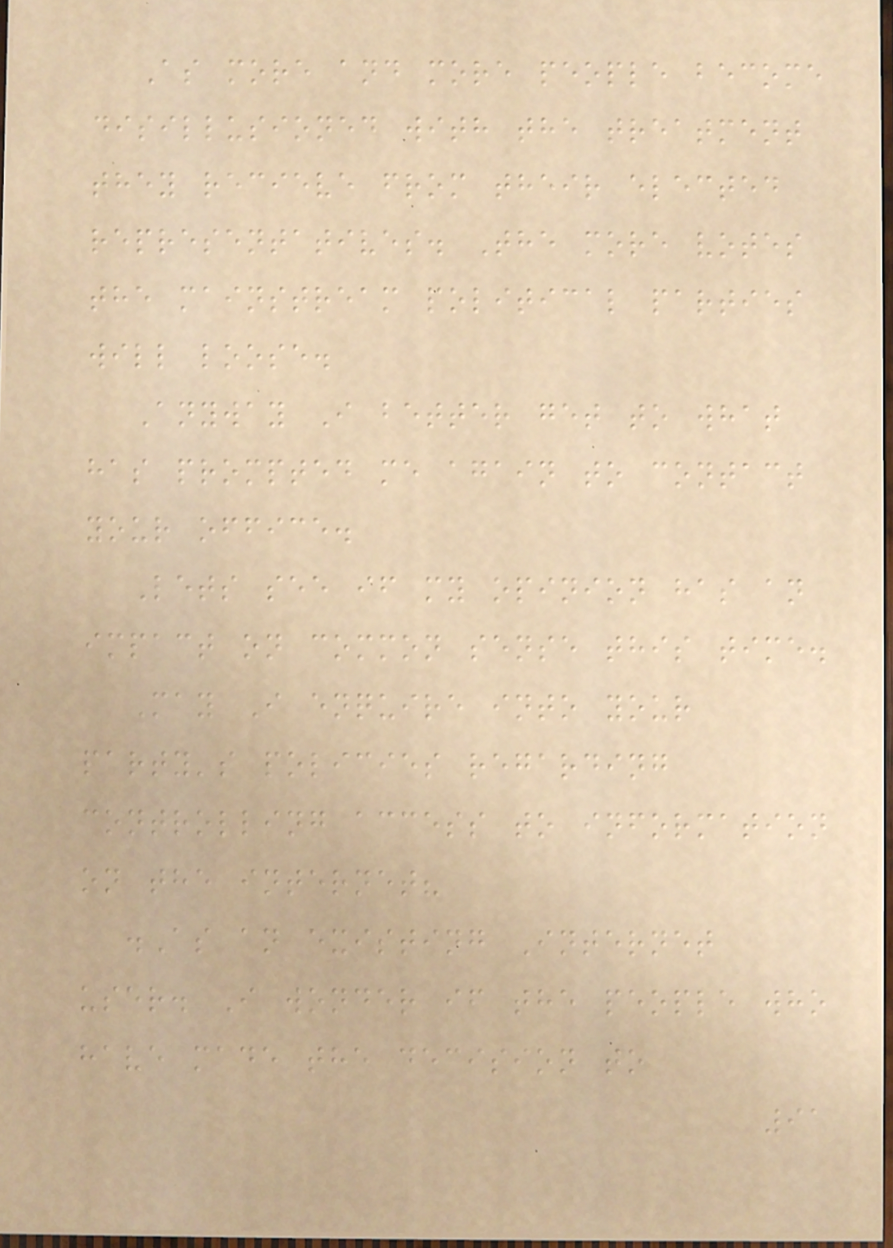As more and more people become
disillusioned with the treatment
they recieve from their elected
representatives. The more votes
the mainstream political parties
will loose.
Anyway I better get to what
has prompted me again to contact
your office.
Lets see if my opinion has an
impact on common sense this time.
May I enquire into your
party's policies regarding
controlling access to information
on the internet?
.As an existing Internet
user. I wonder if the people who
have made the decision to
91
